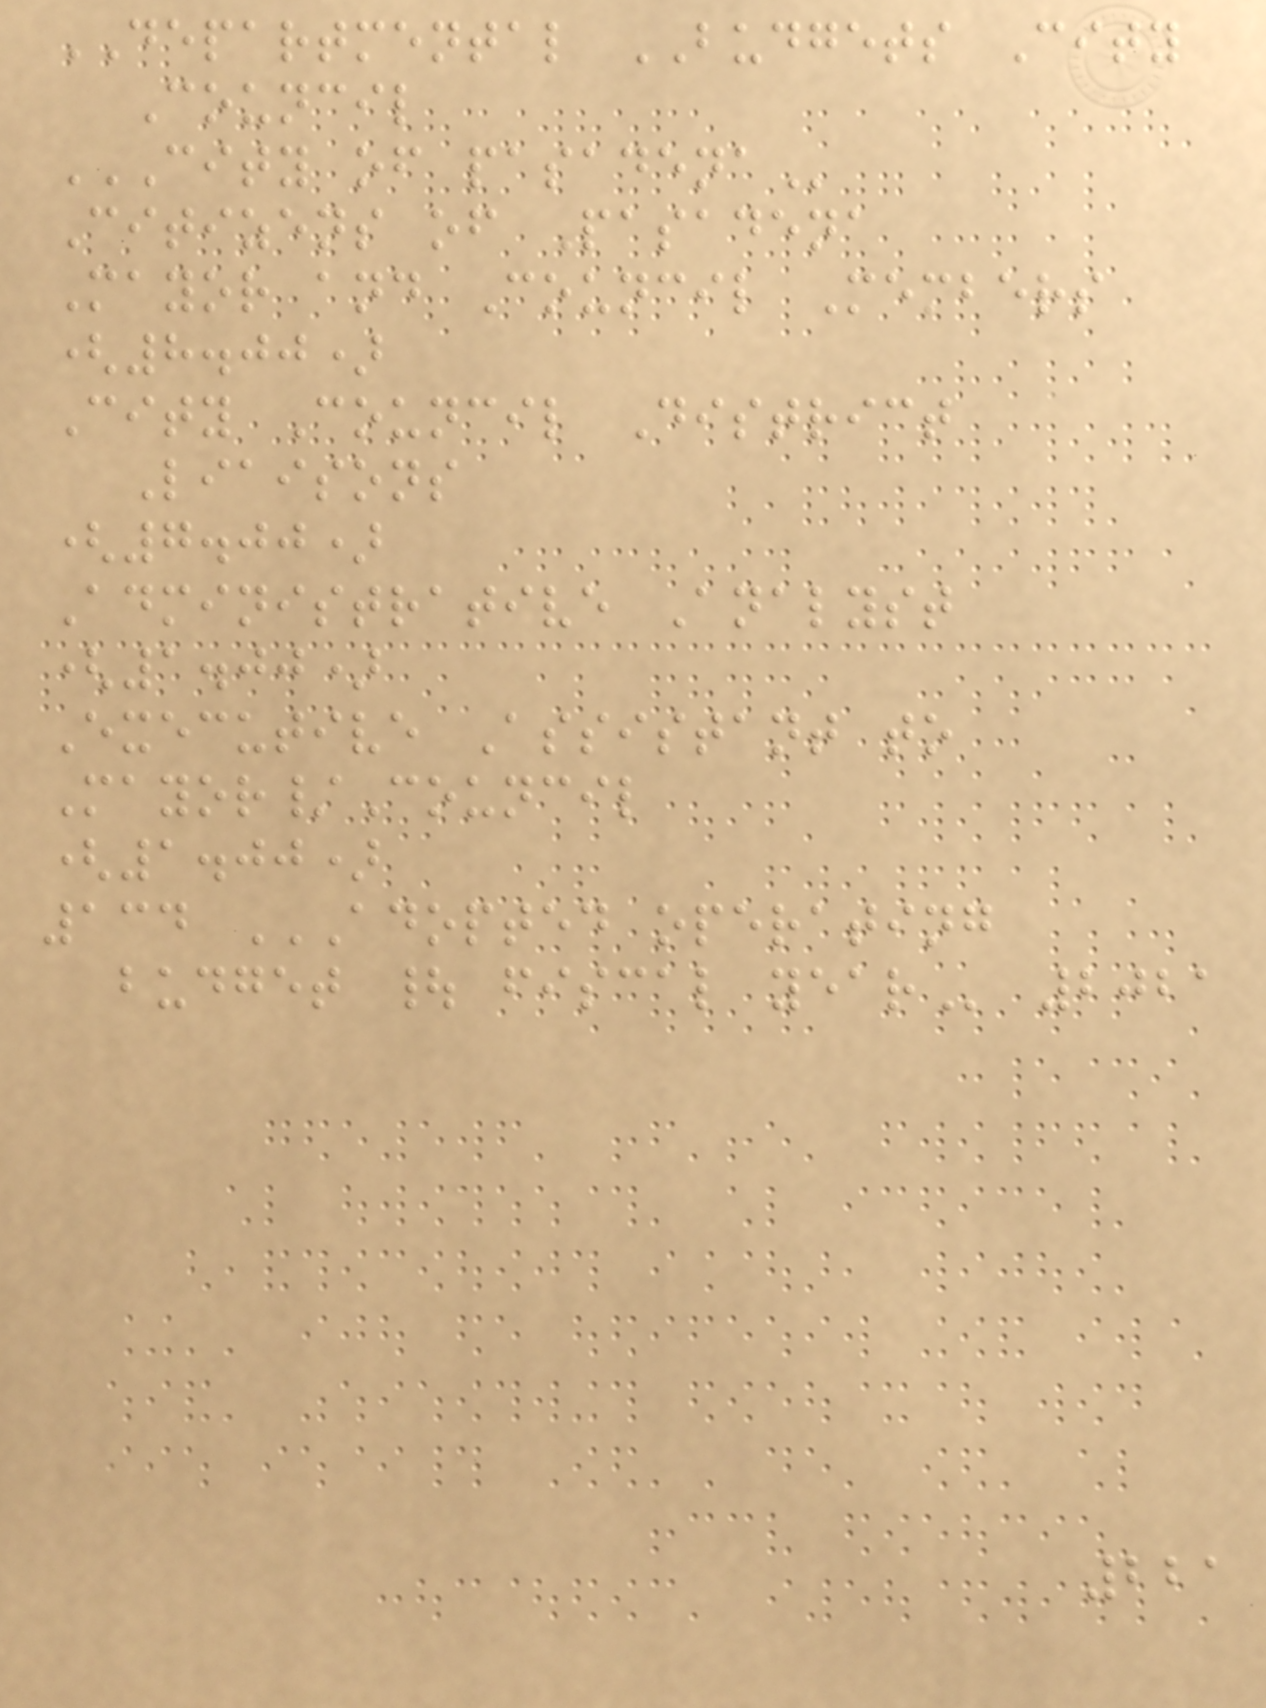DEPARTMENTAL BUDGETS City
Council
CITY OF PASADENA
Citizens of Pasadena
Mayor and Council Members
(8.00)
City Council District
Liaisons
(7.00)
Administrative Analyst
(1.00)
Executive Assistant to
Mayor/Council
(1.00)
134 ADOPTED OPERATING
BUDGET | FISCAL YEAR 2021
221
